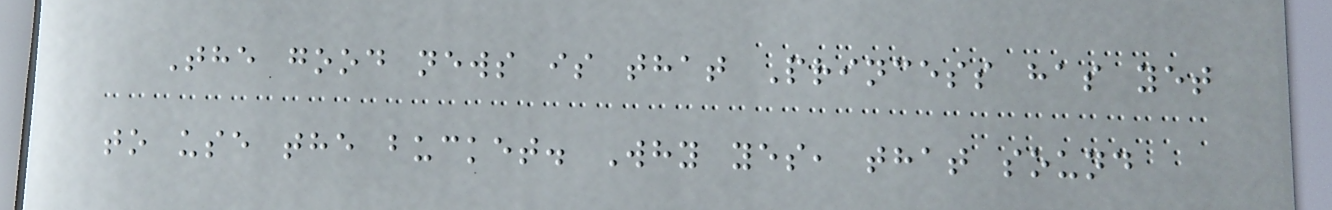The good news is that Princess has yet
to use the bucket. Why yes, that sound
